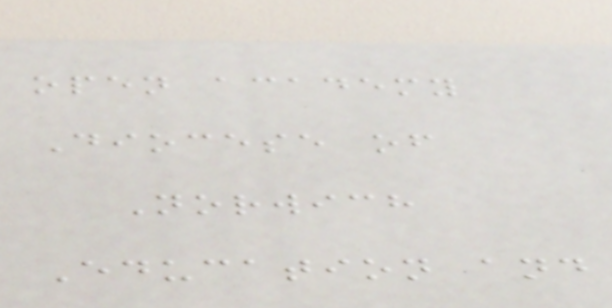open academy
Diocese of
Norwich
Education and
